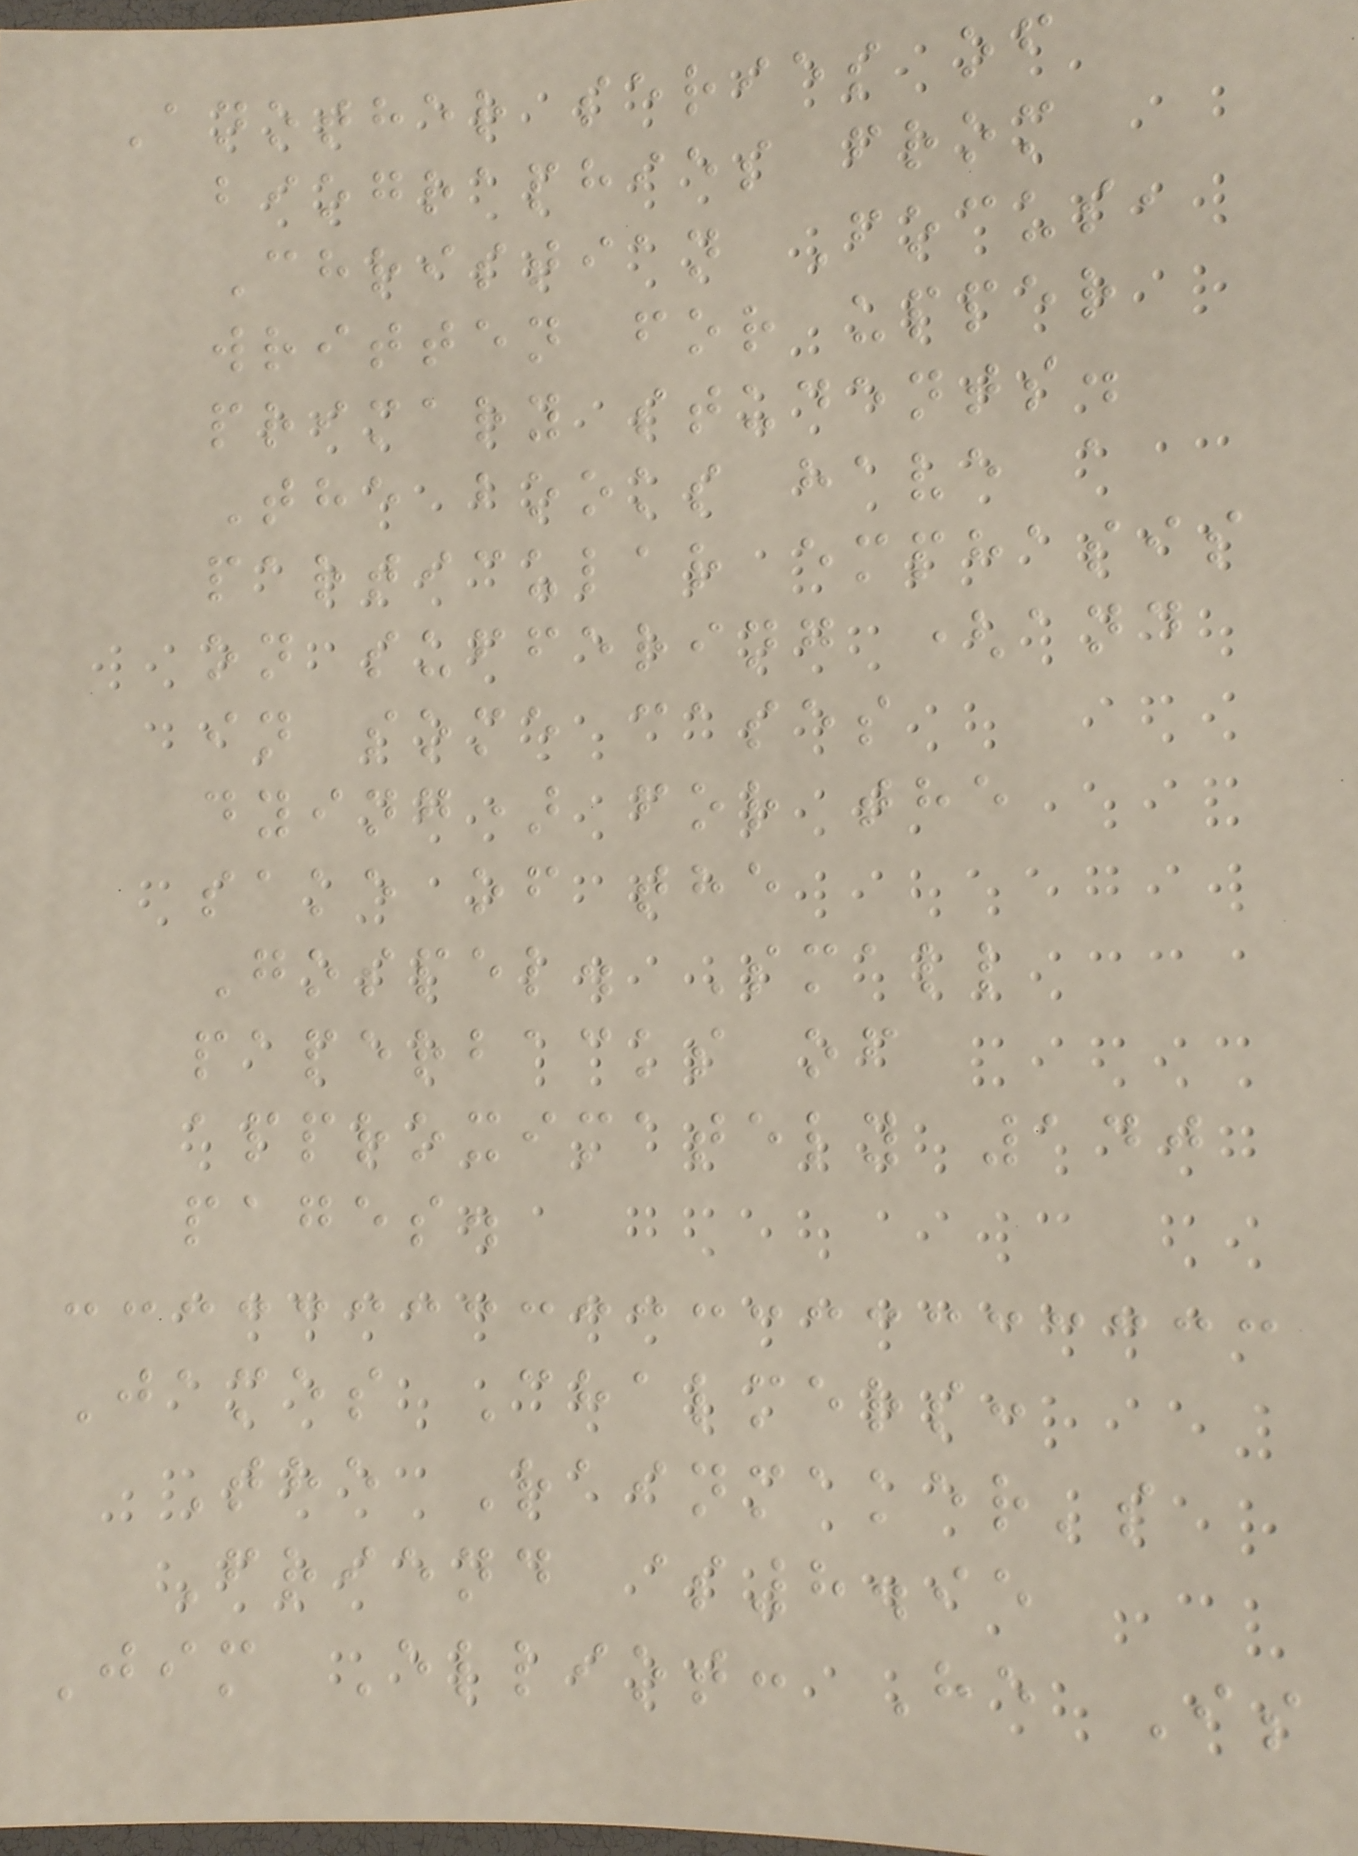Another series of
biographies from
Christian Focus,
written for upper
primary students.
The books have a
particular emphasis
on suffering (and
in some cases
dying) for the
sake of the
Gospel. Small
paperbacks of
approximately 140
pages.
James Chalmers:
The Rainmaker's
Friend $8.95
Jim Elliot: He Is
